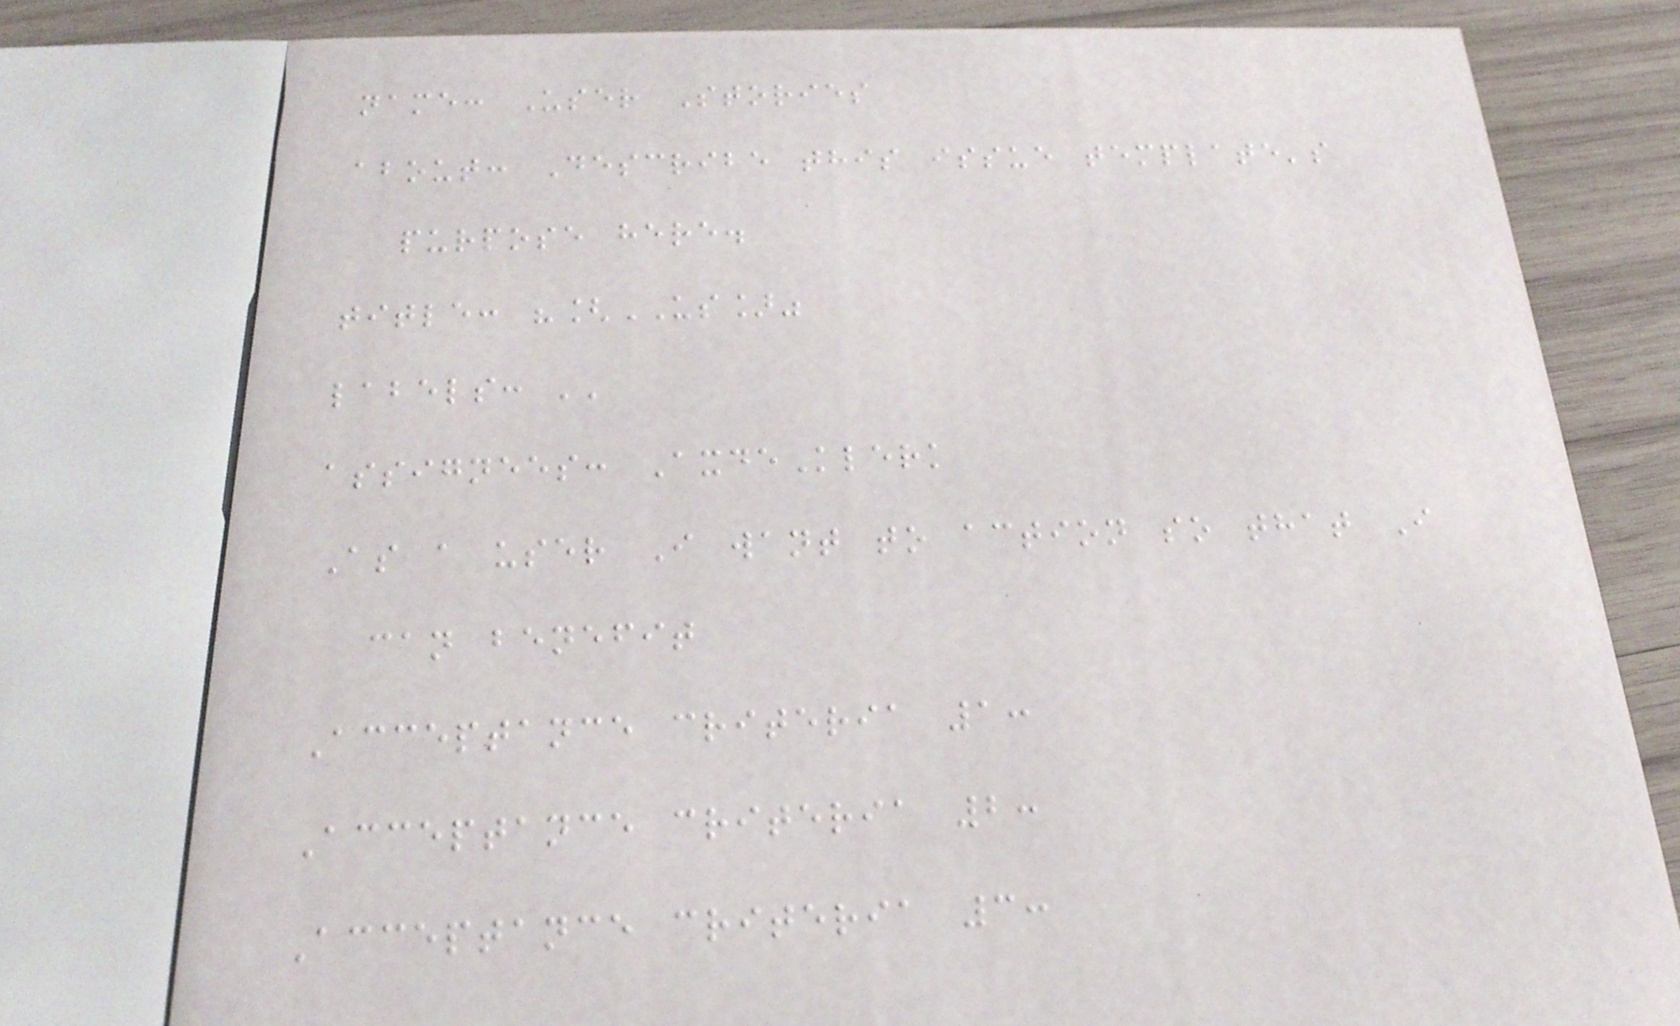name: User Stories
about: Describe this issue template's
purpose here.
title: "[US]"
labels: ''
assignees: AxdeKlerk
As a user I want to action so that I
can benefit
Acceptance criteria 1:
Acceptance criteria 2:
Acceptance criteria 3:
